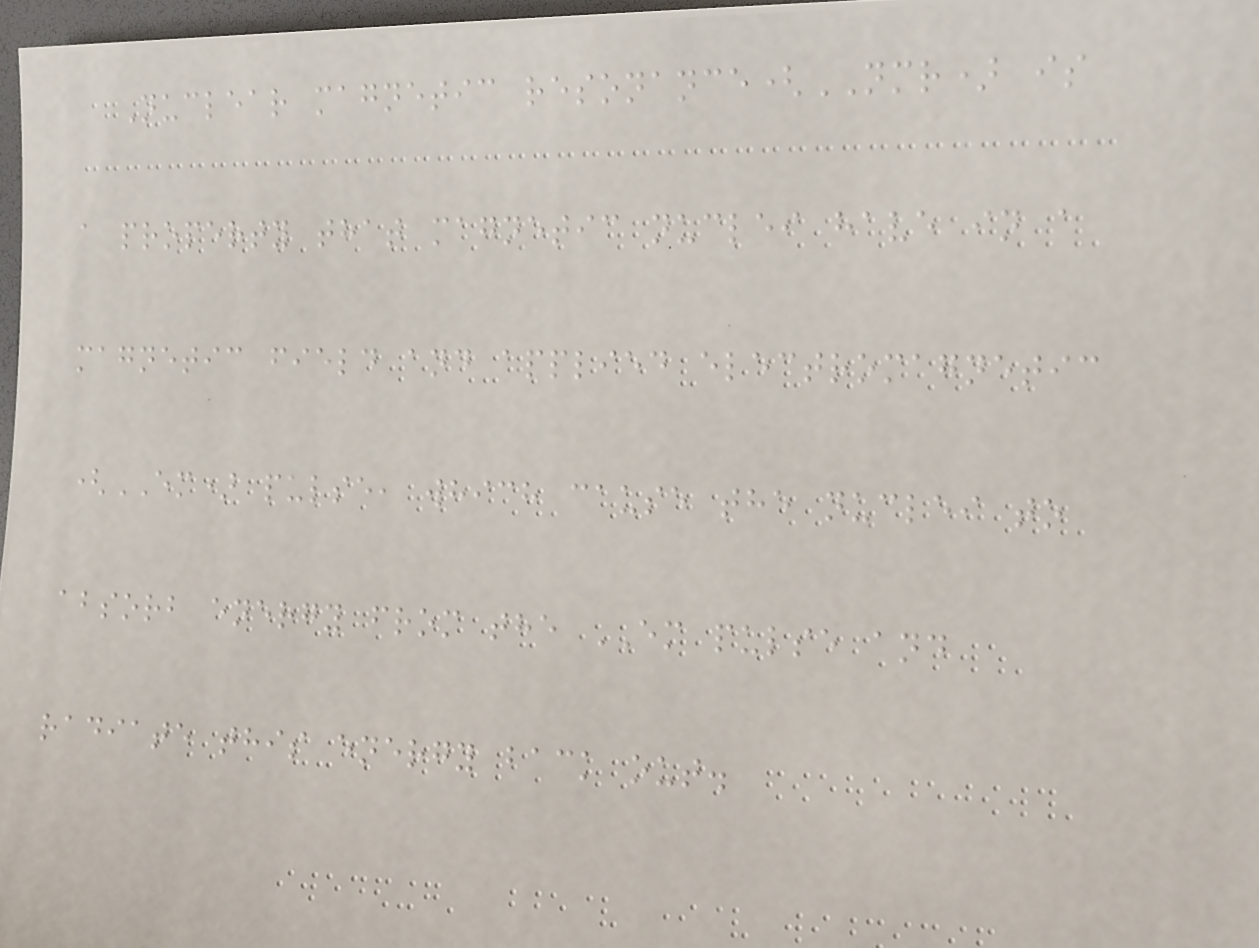Nuclear magnetic resonance(NMR) is
a property that magnetic nuclei have in a
magnetic field and applied electromagnetic
(EM) pulse, which cause the nuclei to
absorb energy from the EM pulse and
radiate this energy back out.
